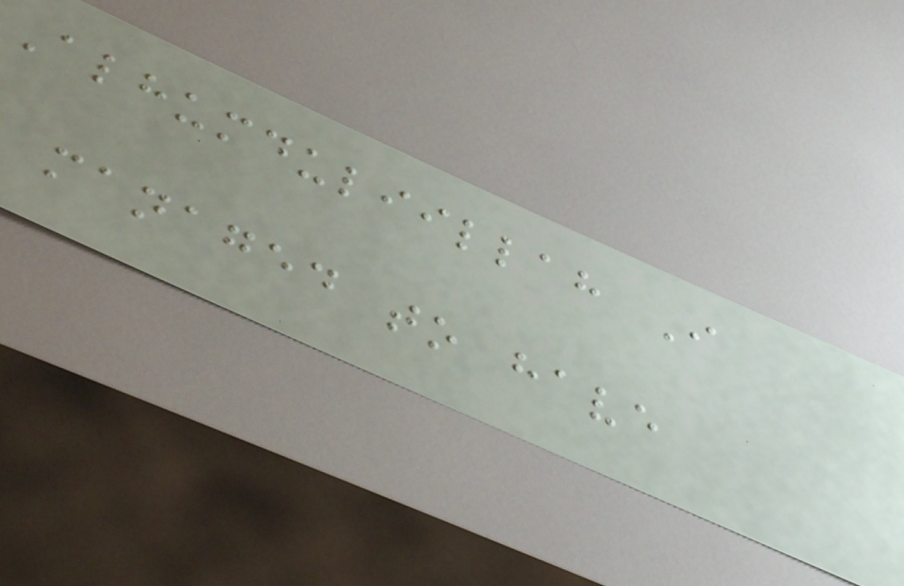Alhumduliillah I
managed to have
